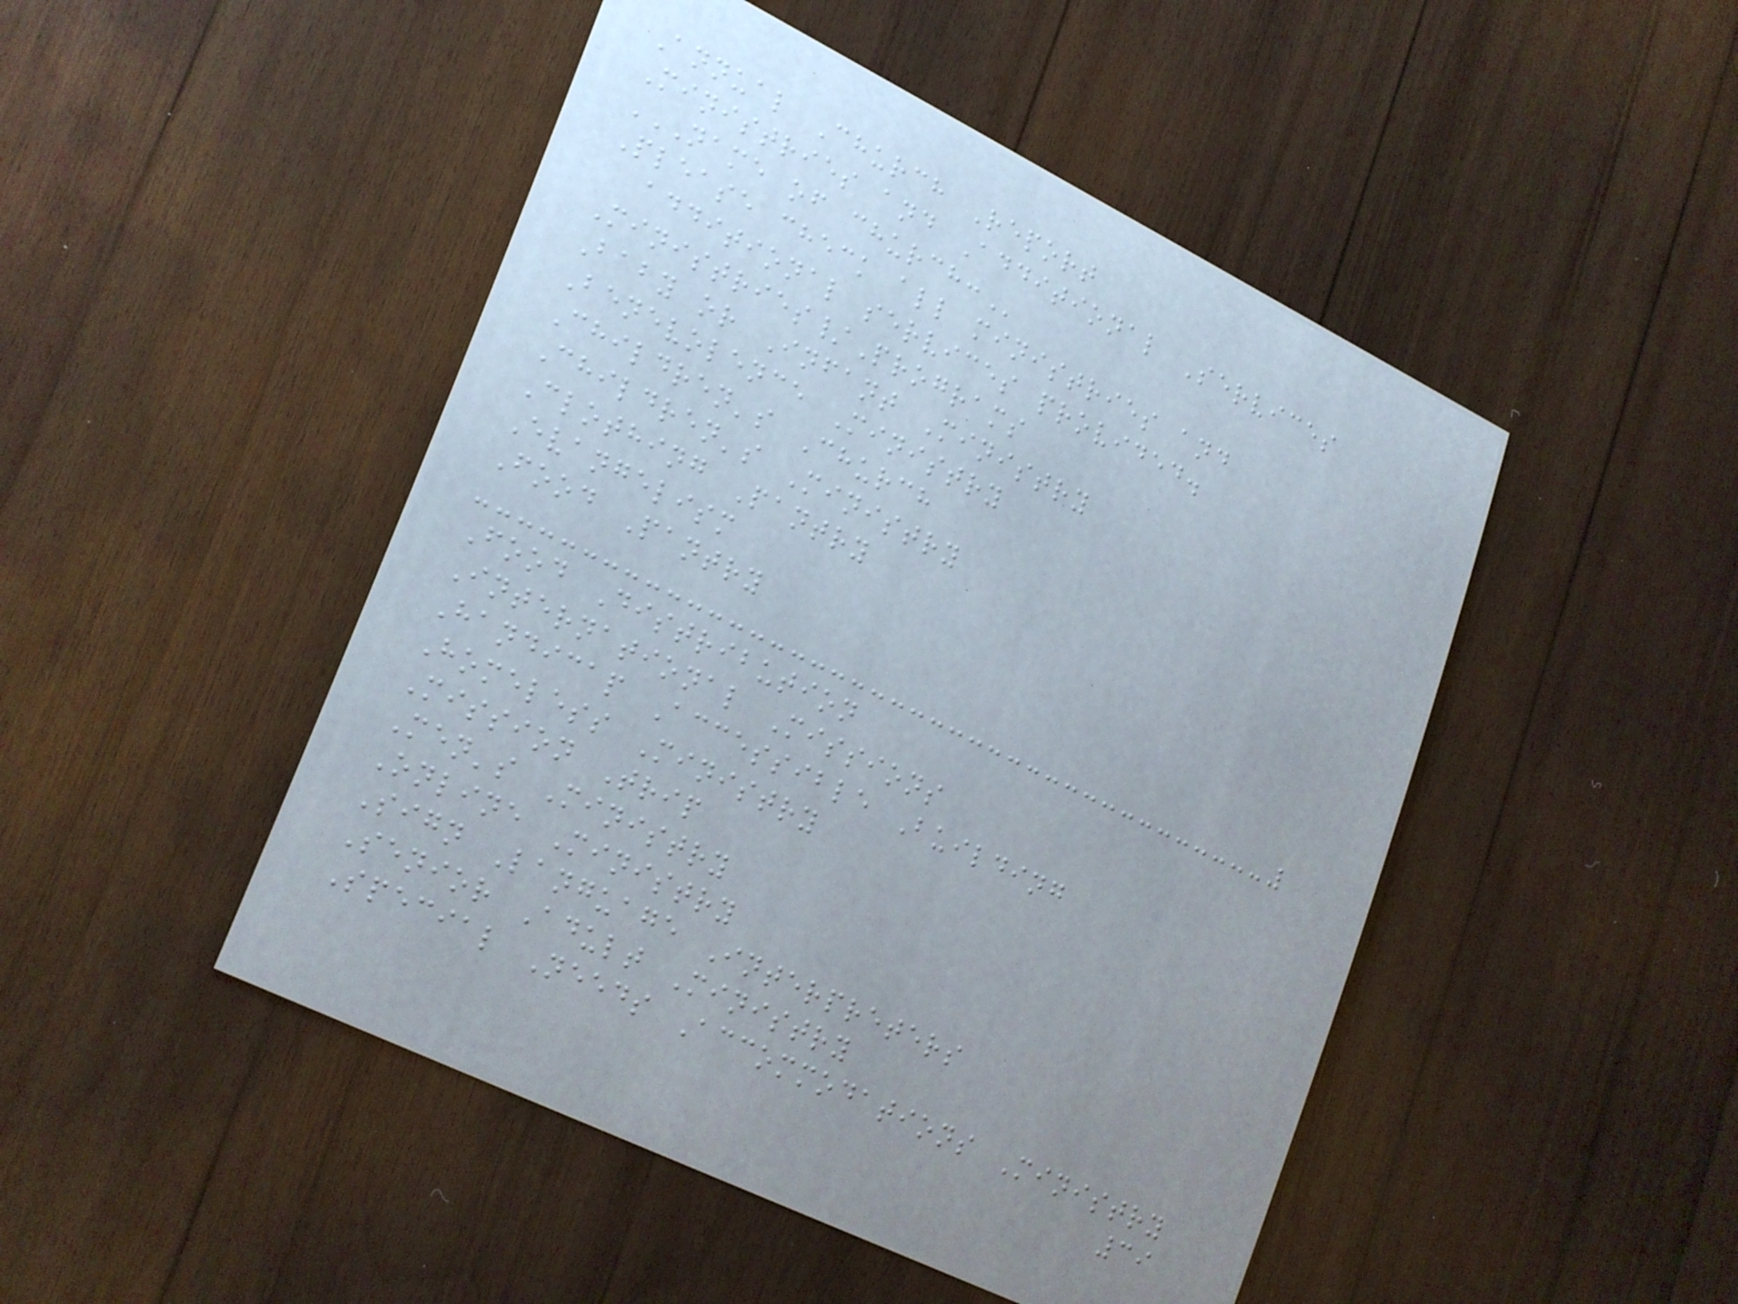Annual Church Report
Ministries and Additional Services
NAME OF CHURCH:
Please check all ministries and
additional services provided.
Ministries/Programs
Baby or Infant Ministry
Benevolence Ministry
Children's Church
Children's Ministry
Clothing Pantry
Evangelism
Food Pantry
Food Distribution
International Missions
Handicap Accessible Building
Homeless Ministry
Mission Trip
Men's Ministry
Online Ministry
Sign Language Interpreters
Senior Adult Ministry
Special Needs Accommodations Ministry
39
